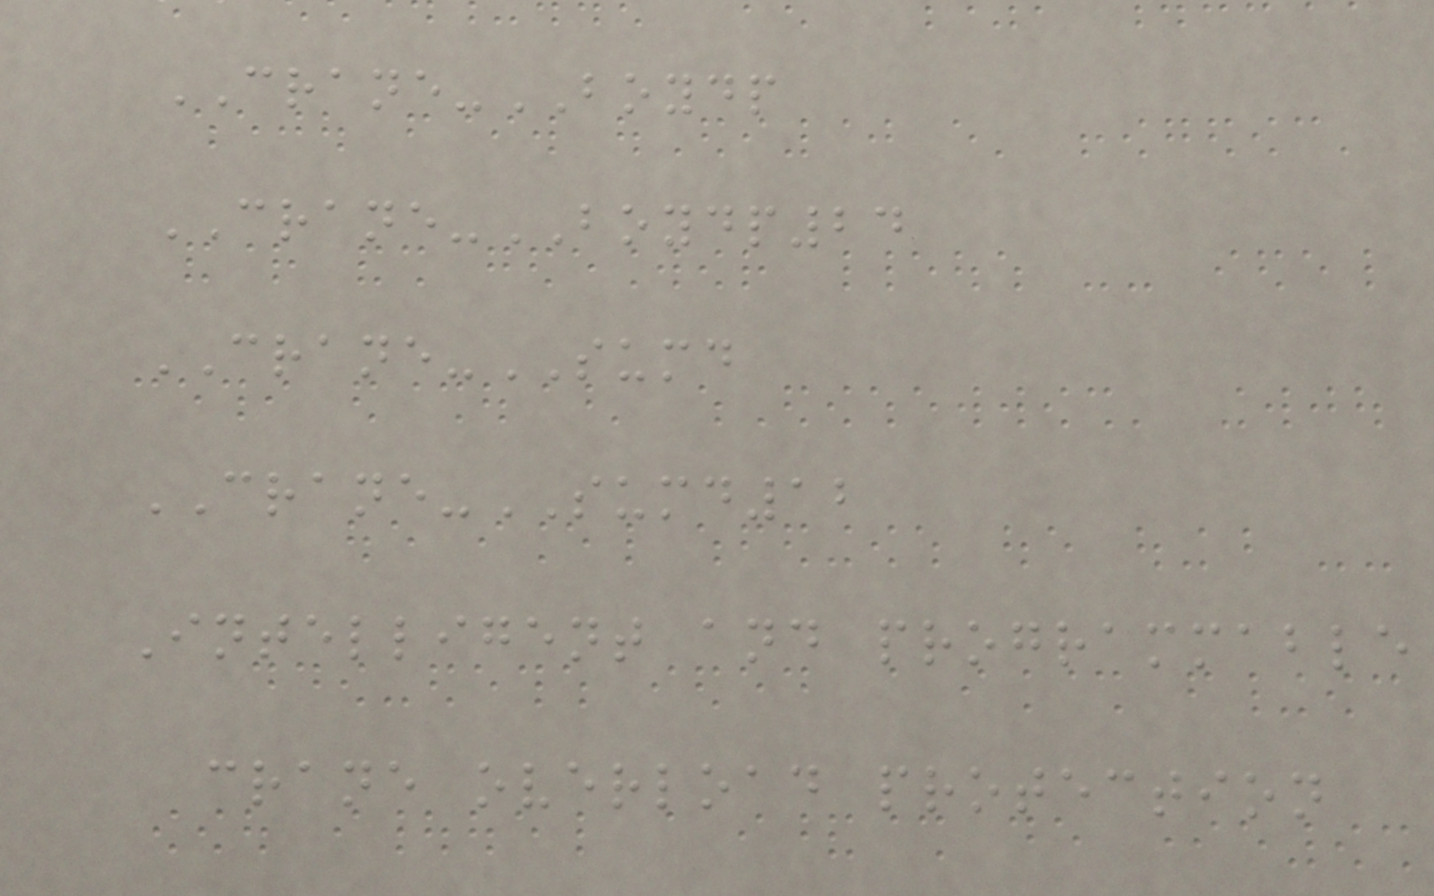CRANE-BOYDP
CRANE-BOYDP24
CRANE-SUMD
CRANE-SUMD12
Intelligent and programmable
crane overload protection
